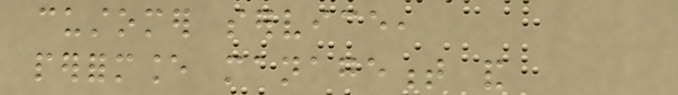customer service,
performance management and
